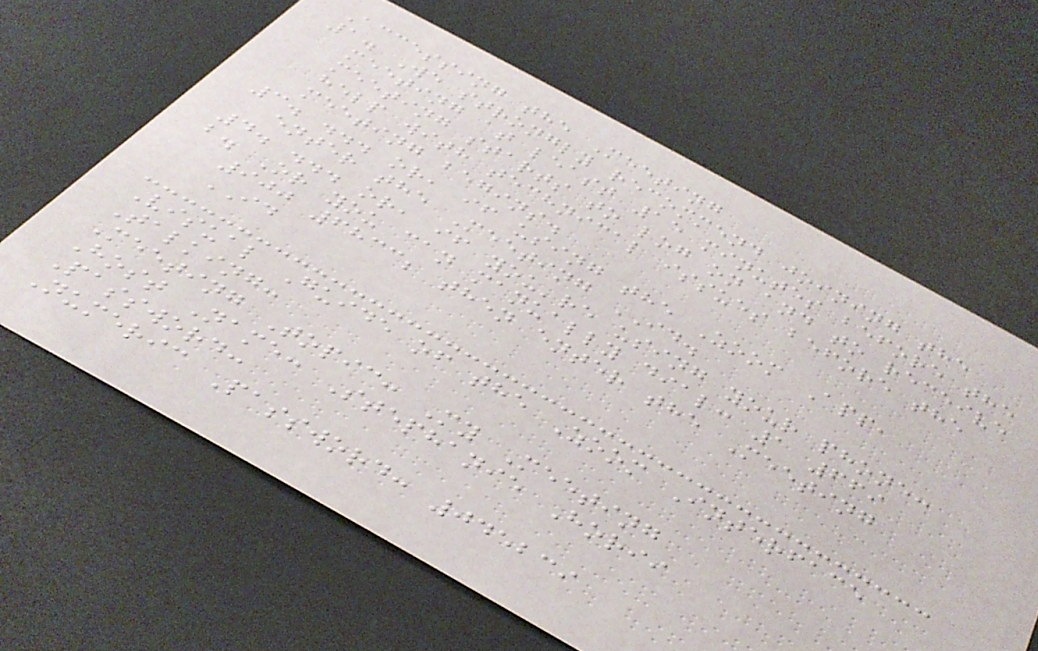Accessing the Meeting
1. We strongly recommend joining the
meeting at least 15 minutes before the
meeting starts to log on and to receive
help with technical issues before the
meeting begins.
3. ... or, if using the Zoom App,
enter the Meeting ID.
4. ... or, if you're using your phone:
b. Or you can manually dial: 1 669
900 6833; then enter the Meeting
ID
Visual Guide of the Zoom Interface
Talking:
Meeting Topic: My Meeting
Host Name: Stephanie Horii
Password:
Numeric Password: 045239
